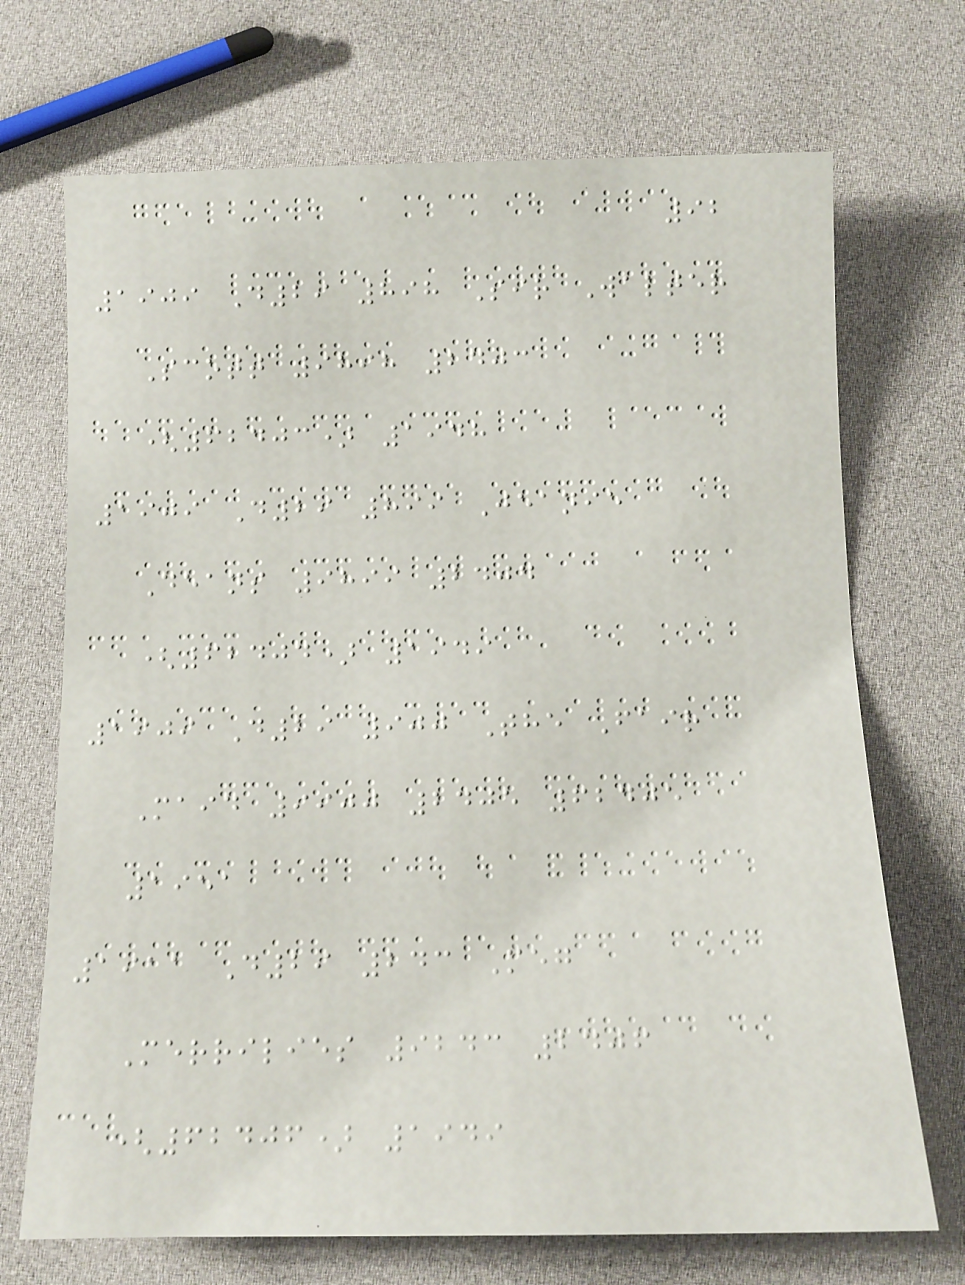92
1909 D29 898 Sir Walter
Scott 9898 2403
(62403) 1948
1909 D29 899 Jeanie
Deans 9899 2404
(62404) 1949
1909 D29 900 The Fair
Maid 9900 2405 62405
1951
1911 D29 243 Meg
Merrilies 9243 2406
(62406) 1949
